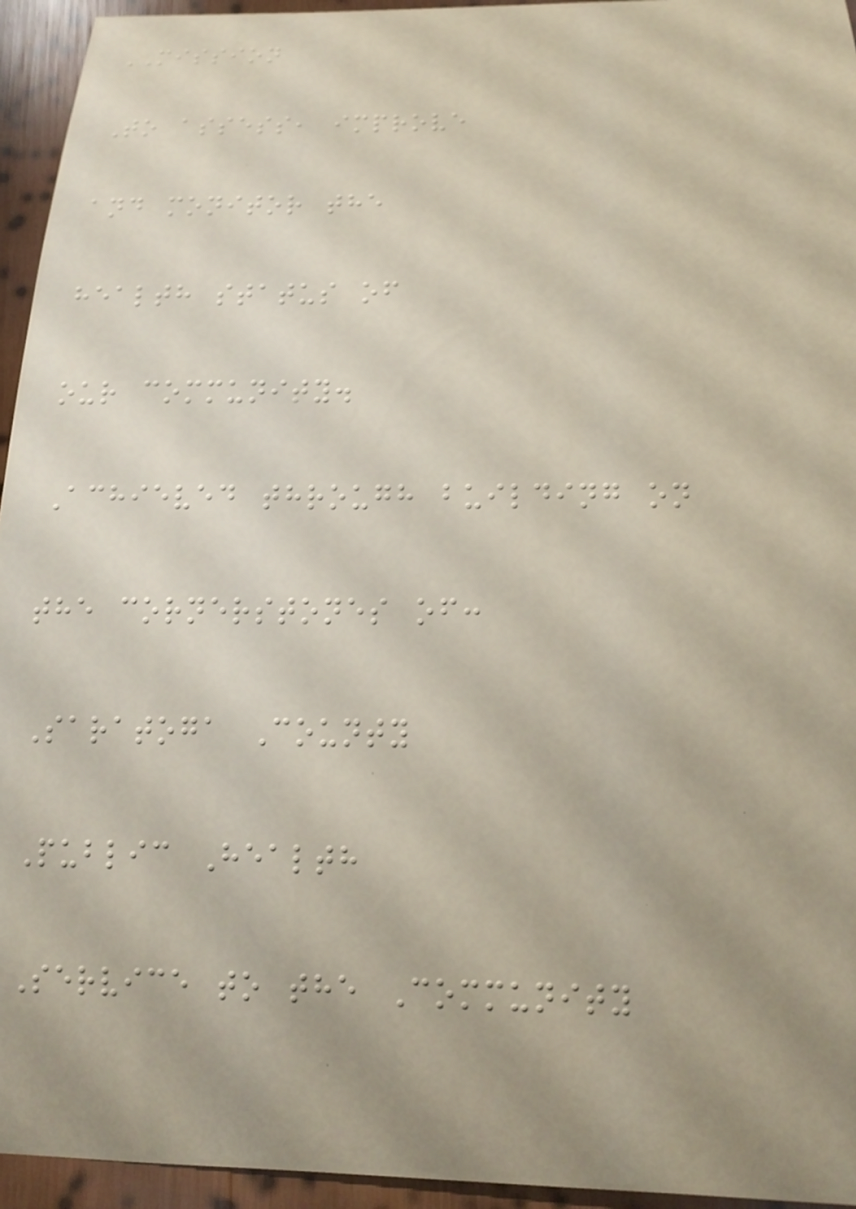MISSION
To assess, improve
and monitor the
health status of
our community.
Achieved through building on
the cornerstones of:
Saratoga County
Public Health
Service to the Community
